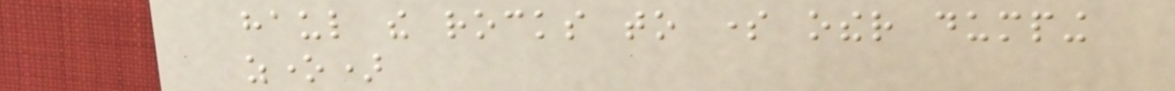haul the rocks to some other dumping
zone)
